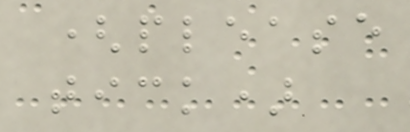(please
tick)
